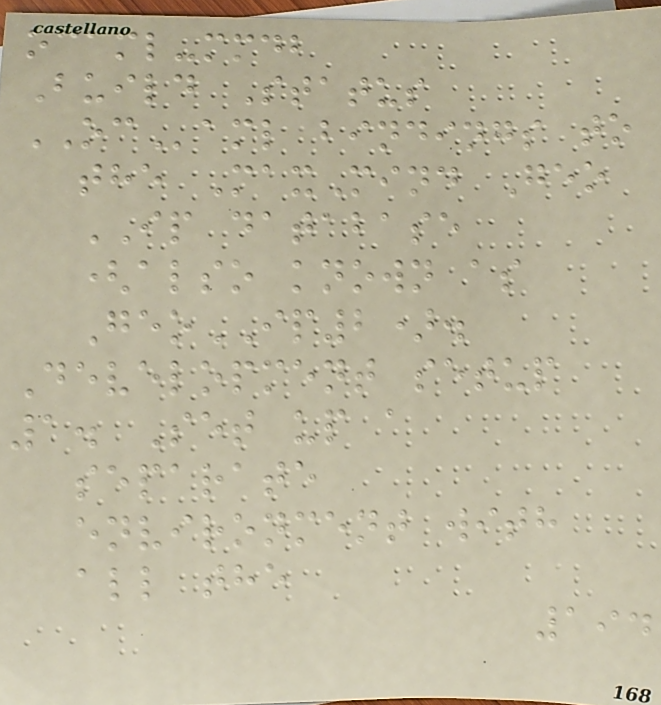ocaml-mmdb
Build Status
OCaml bindings to
the MaxMind Geo
IP database
(also known as
GeoIP2).
Development setup
1. Set up a
separate
environment with
all the
194
